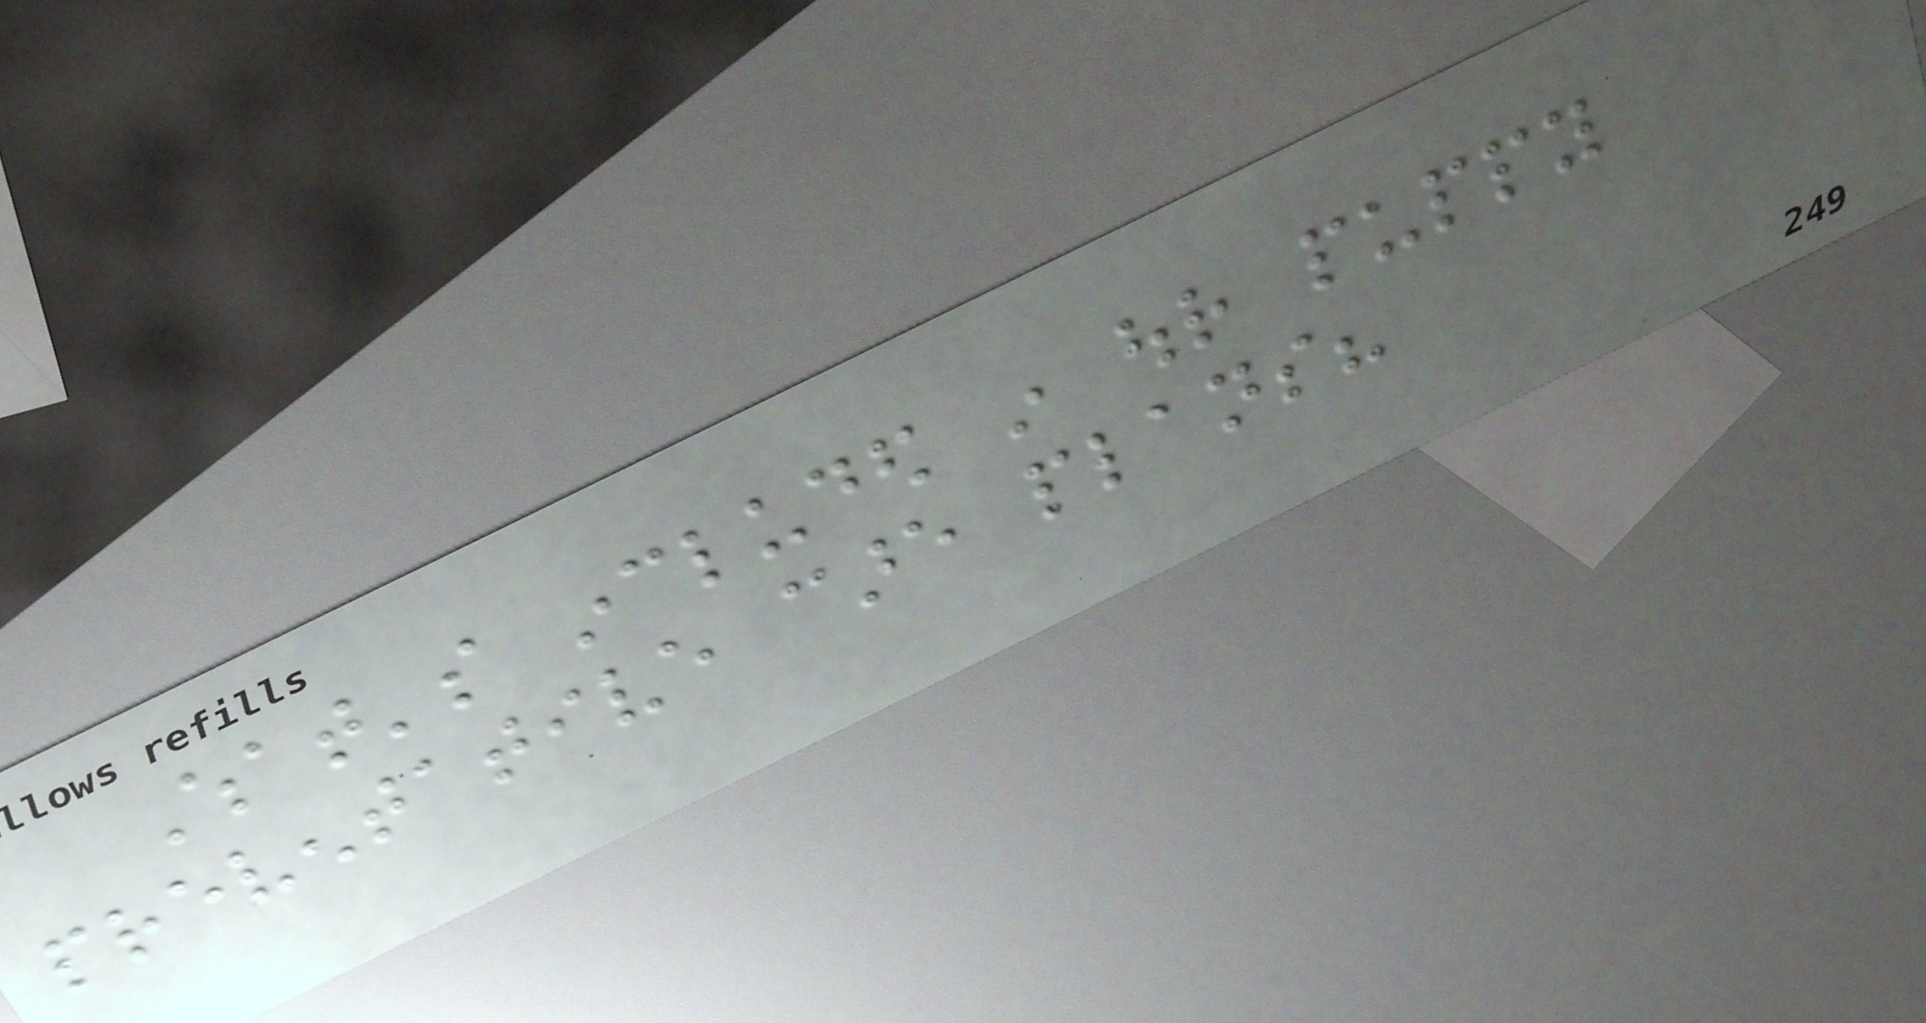What's included in our puppy
preventative care plans?
